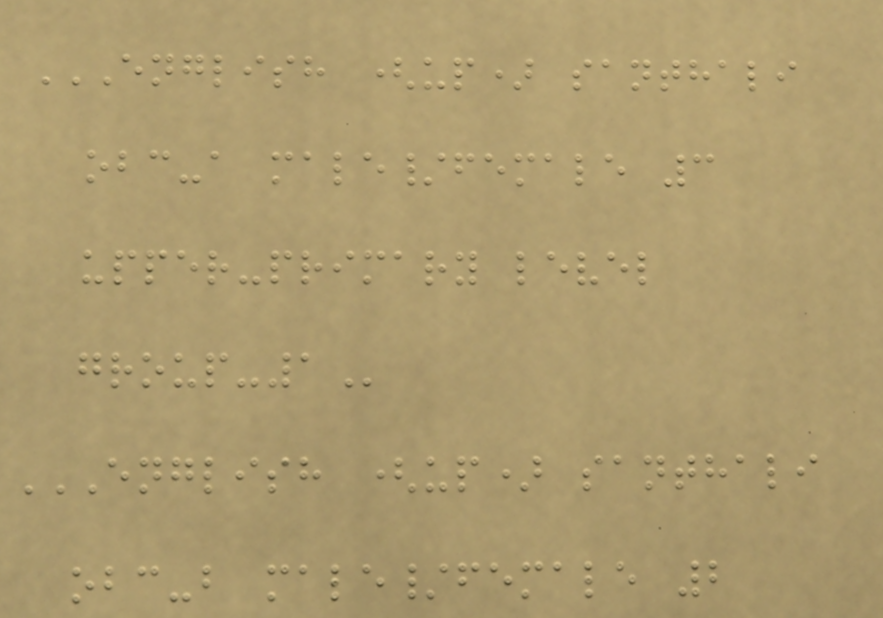ENGLISH (UP) SANTHALI
OBC-A MALE/FEMALE 3
UPPER-PRIMARY LEVEL
GROUP-1
ENGLISH (UP) SANTHALI
OBC-B MALE/FEMALE 2
